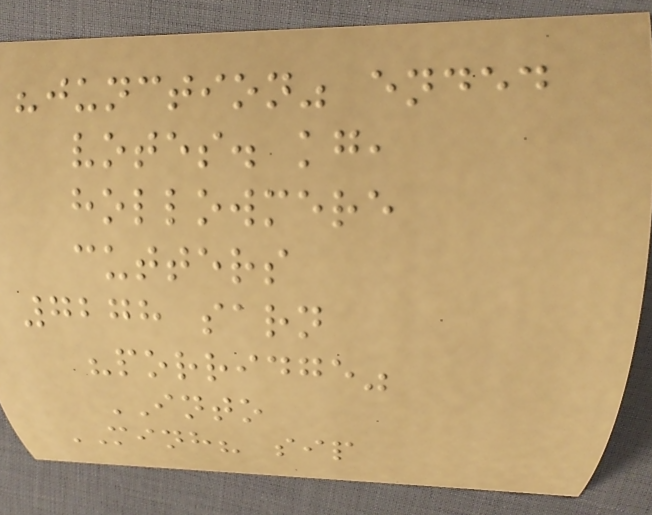"junction" ended
votes. kg,
hollowmere
cutters
7278 sarn
"porridge"
INTO
MINH? sip
